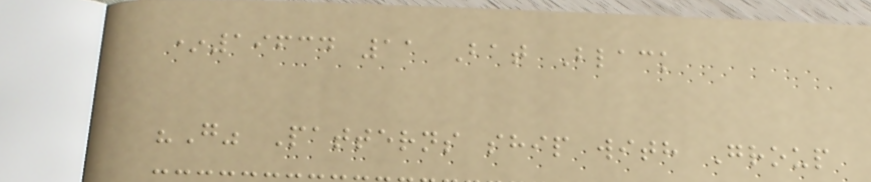*19634 11 Bat Black
"G" Patterns ship with Group
